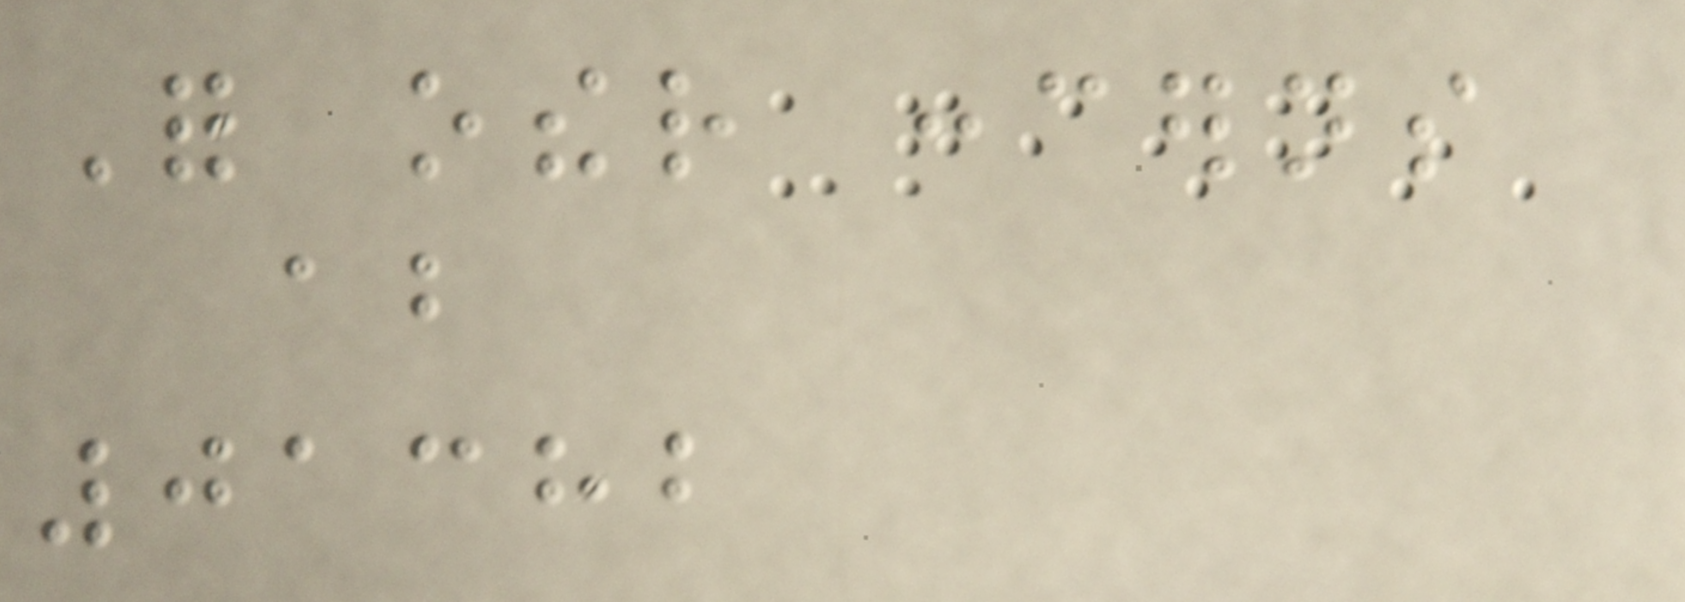For other concerns
about
01382
